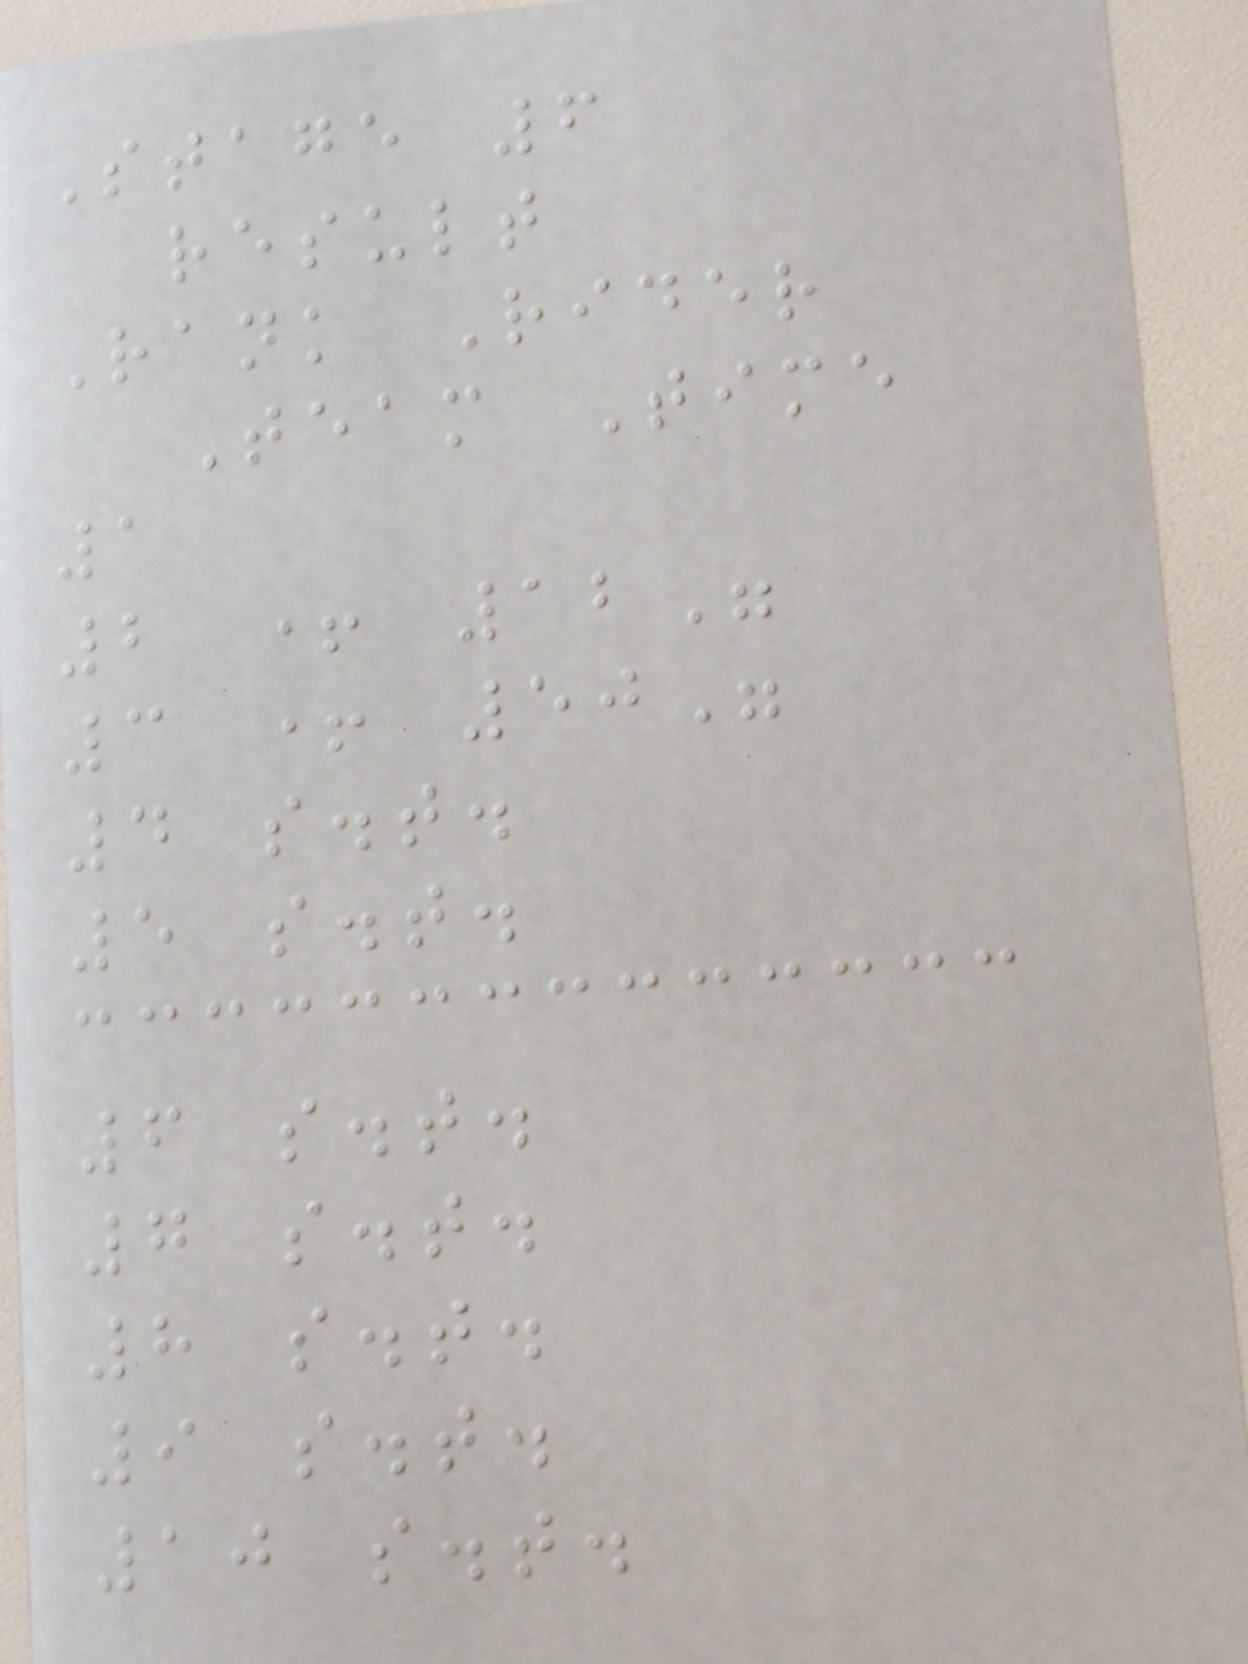Stage 6
result
Rank Rider
Team Time
1
2 + 12"
3 + 50"
4 s.t.
5 s.t.
6 s.t.
7 s.t.
8 s.t.
9 s.t.
10 s.t.
